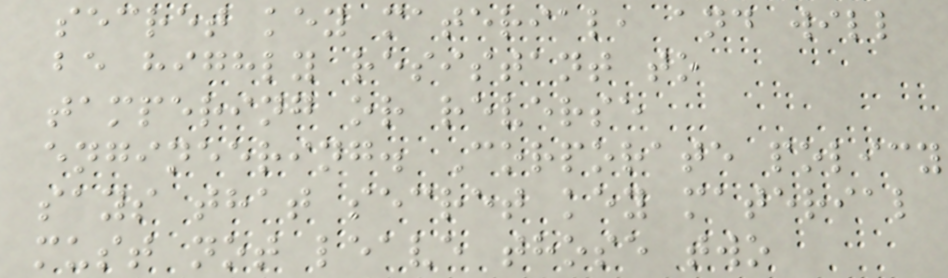secret key material, and will
be highly resistant to
tampering or reverse
engineering. Corporate policy
says that secret key material
must not leave those two
